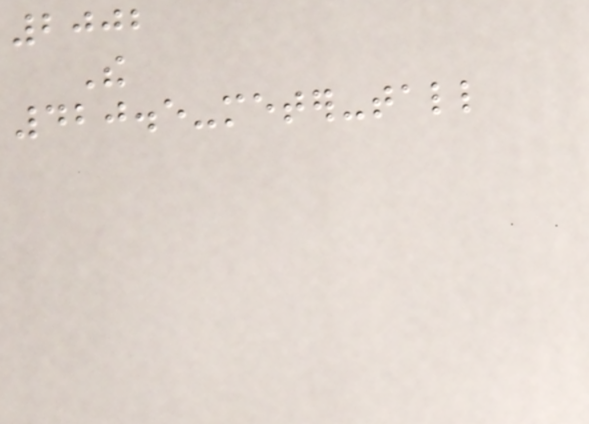2002
The
420.5-meter-tall
